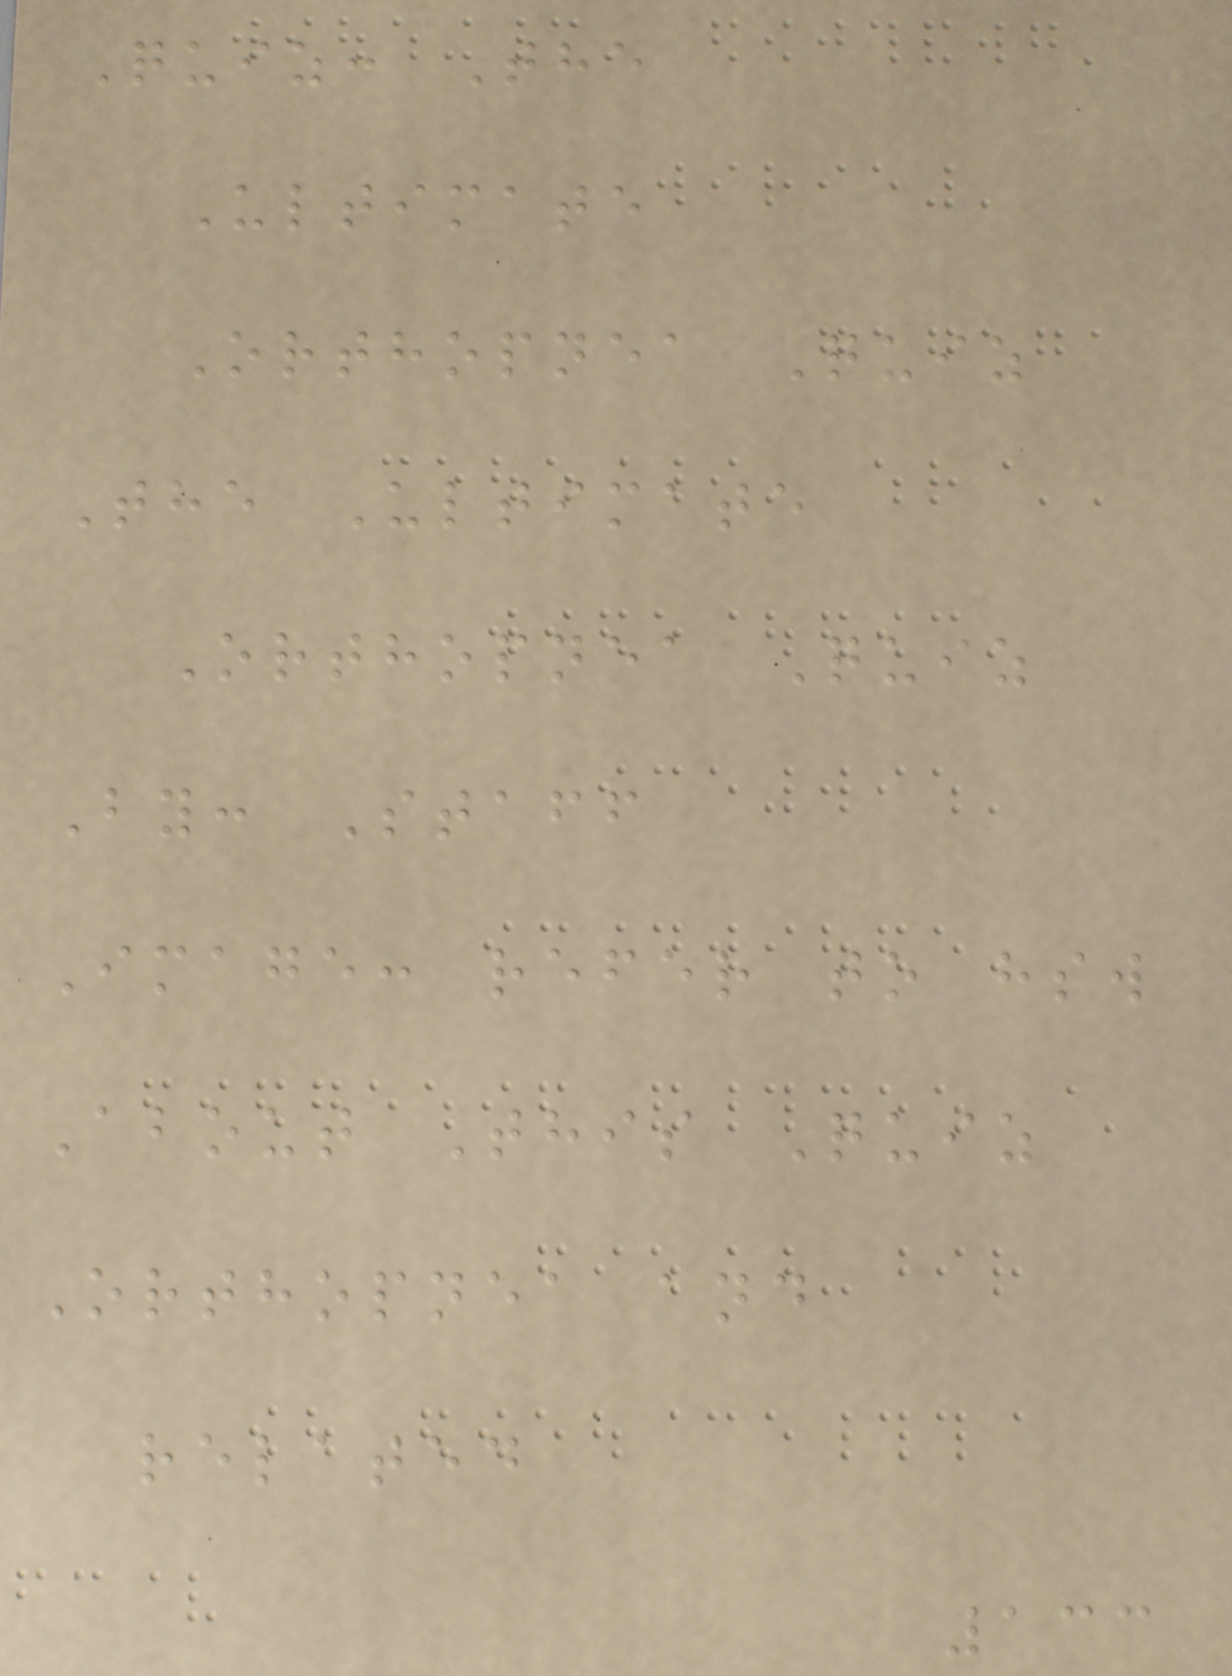Quiz: The
Ultimate
Orthopnea Quiz
The Ultimate
Orthopnea Quiz
By: Staff
Image: refer to hsw
About This Quiz
Orthopnea and
related
133
